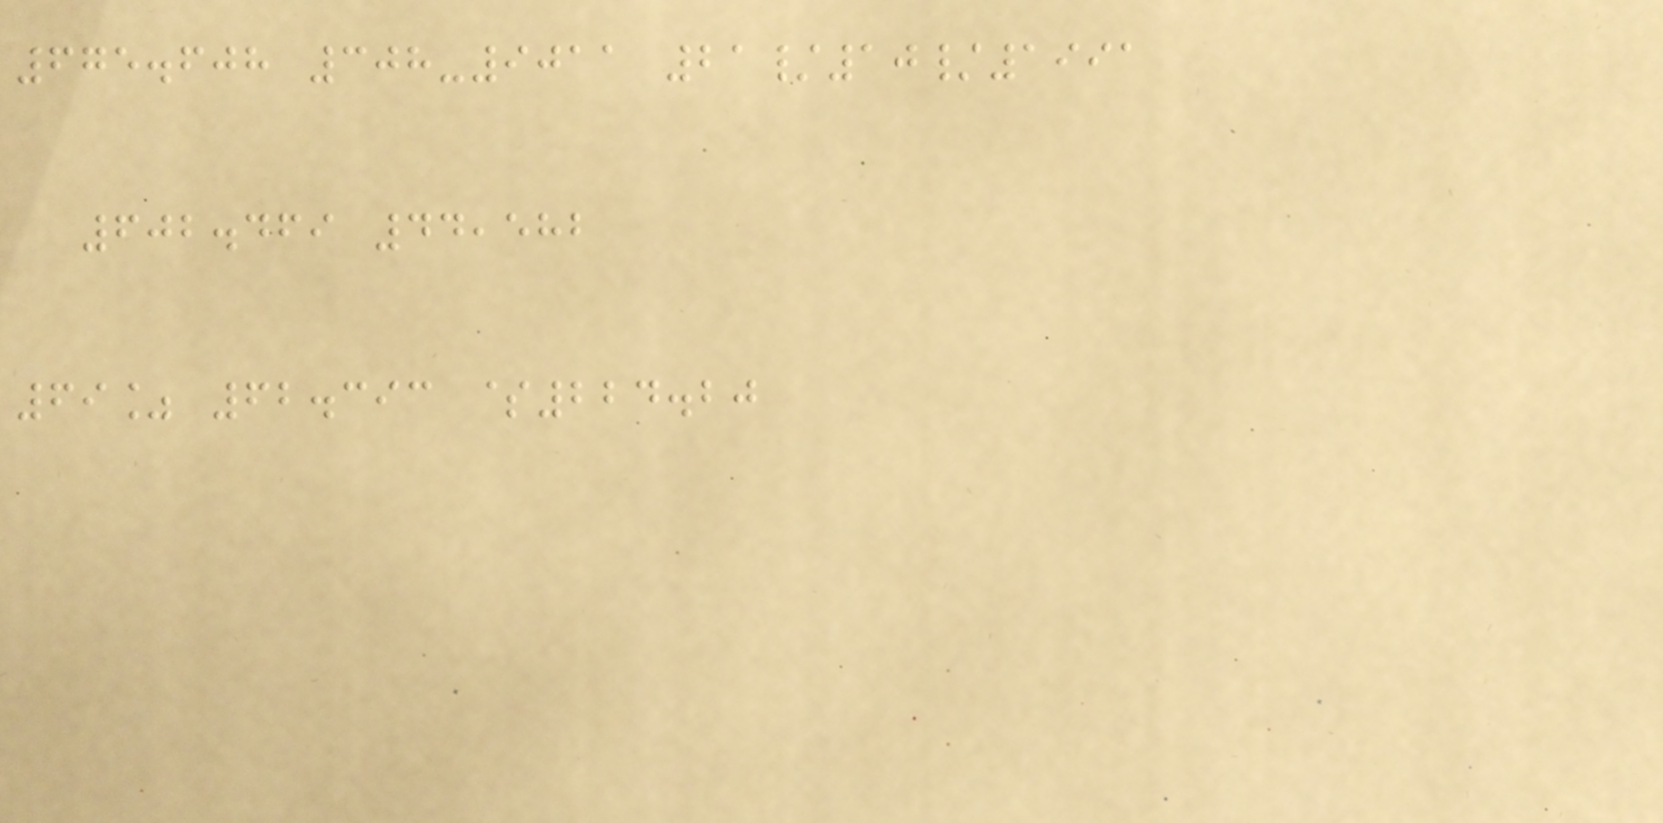675.608 308-9011 21/10/1991
602.469 44,582
69% 62.393 $224.20
